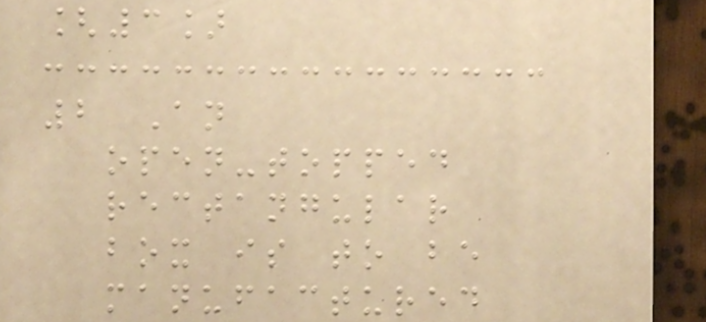[3]
2 An
open-topped
rectangular
box is to be
manufactured
